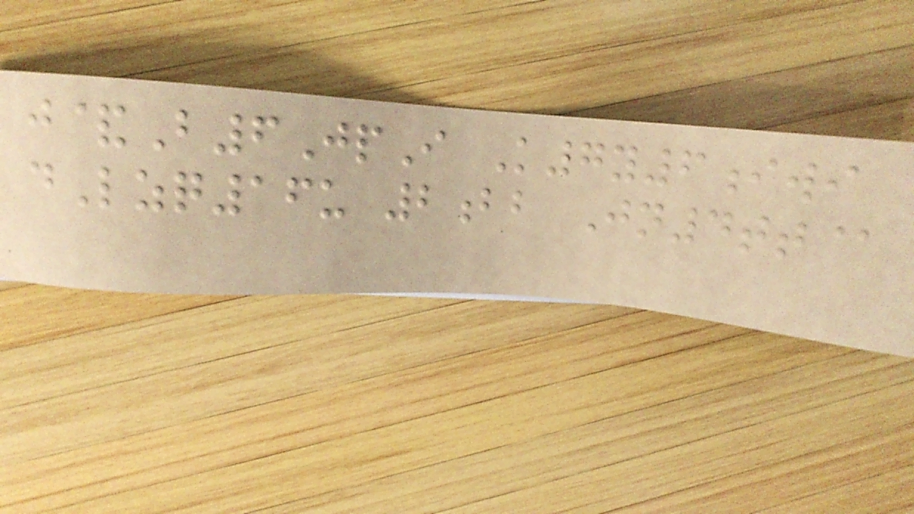j&B6JpI K7y6iwi
dLzq16u 2bb Jn4tt@
